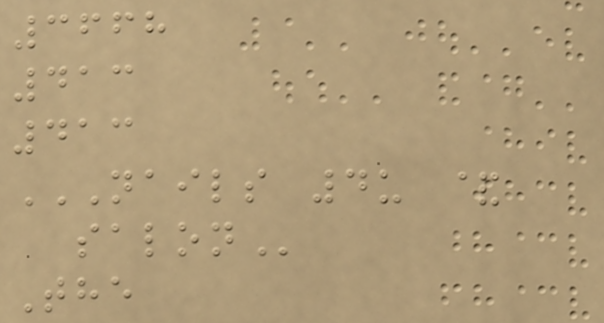3668
413
413
NAILS 4U &
SALON
The
